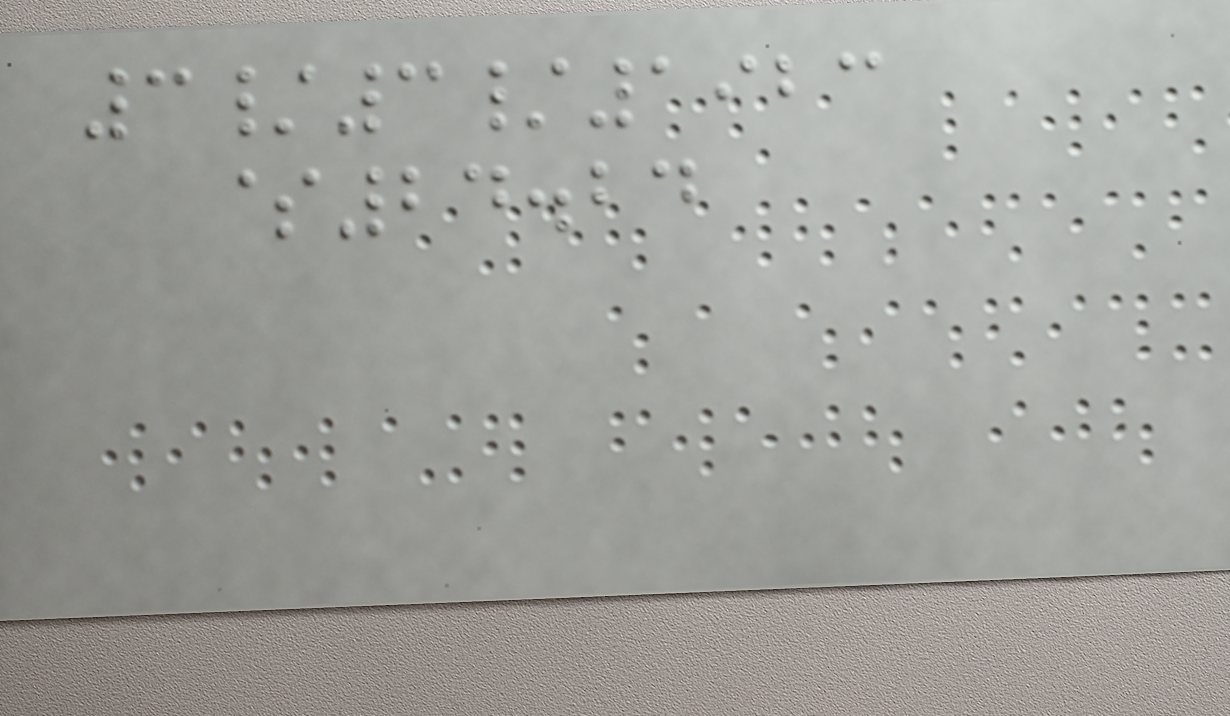3/3/1923
$24.24
